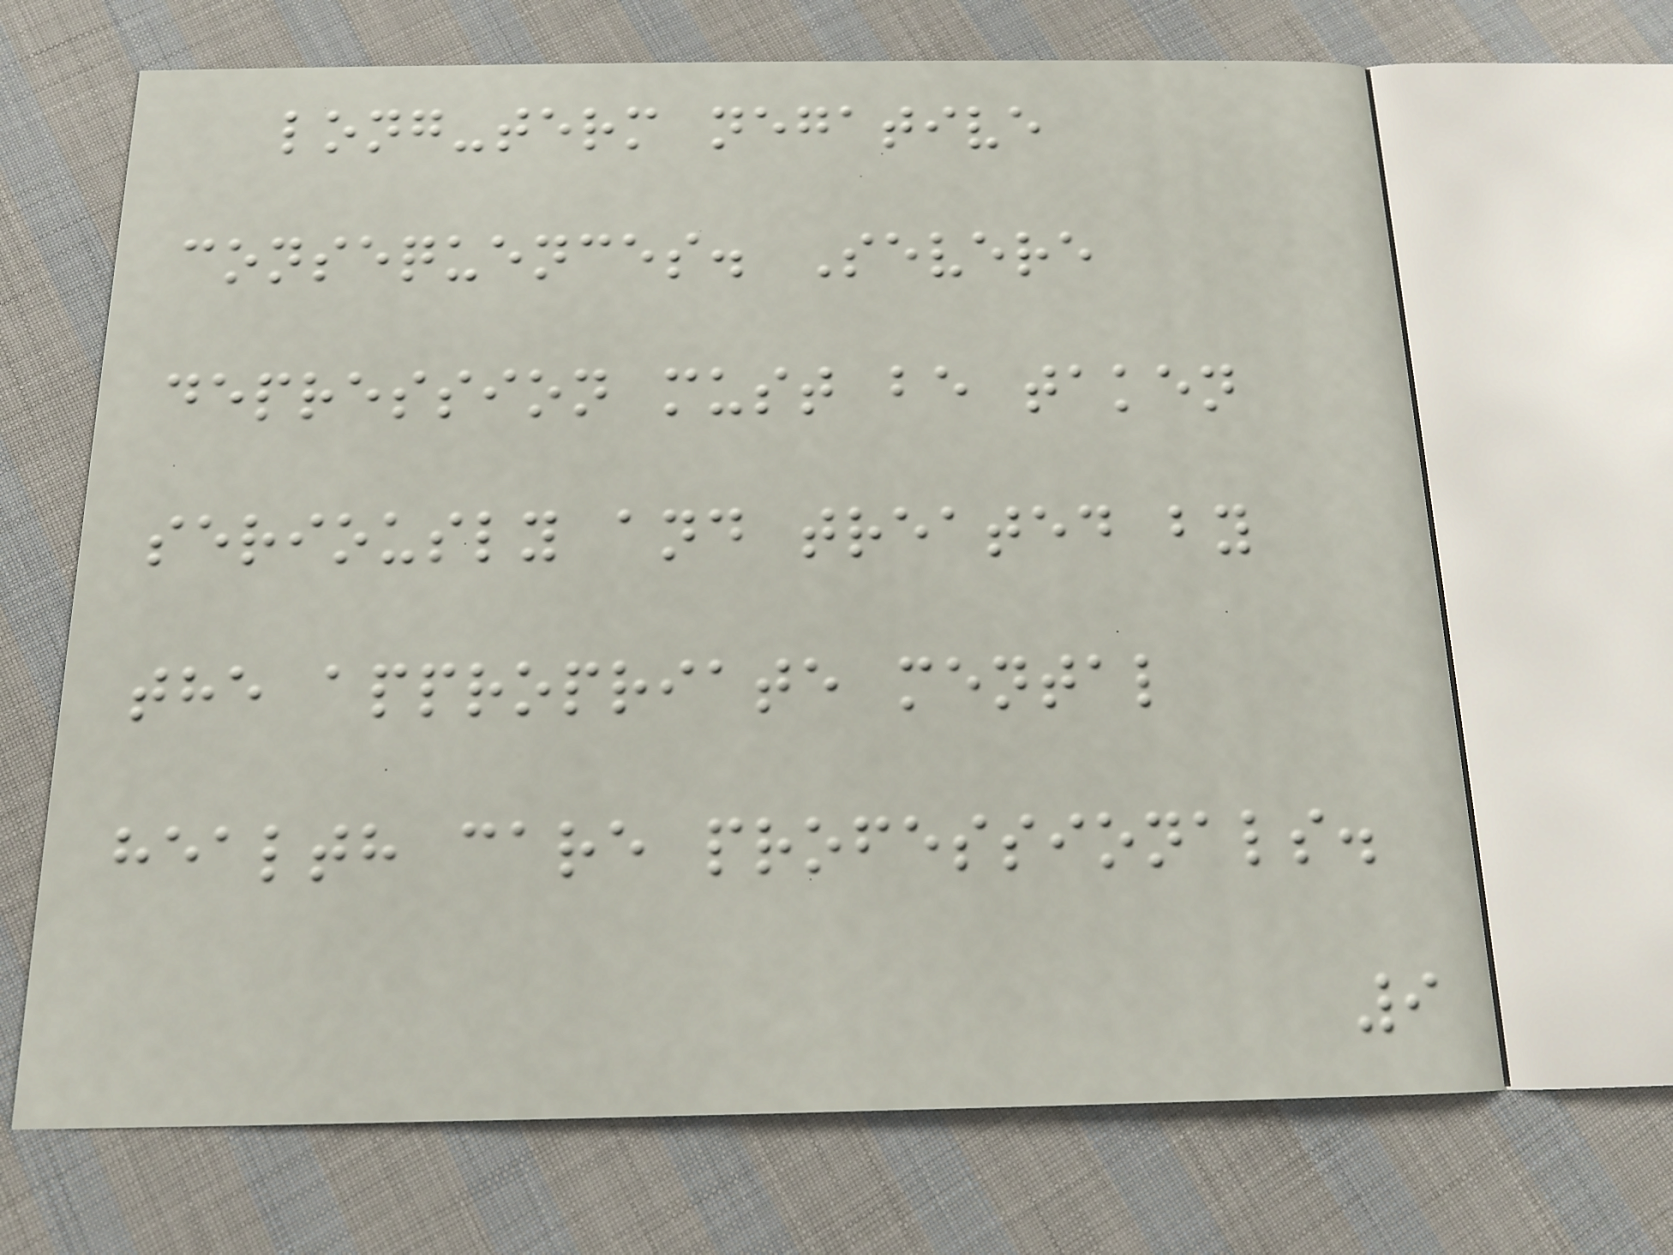long-term negative
consequences. Severe
depression must be taken
seriously and treated by
the appropriate mental
health care professionals.
9
